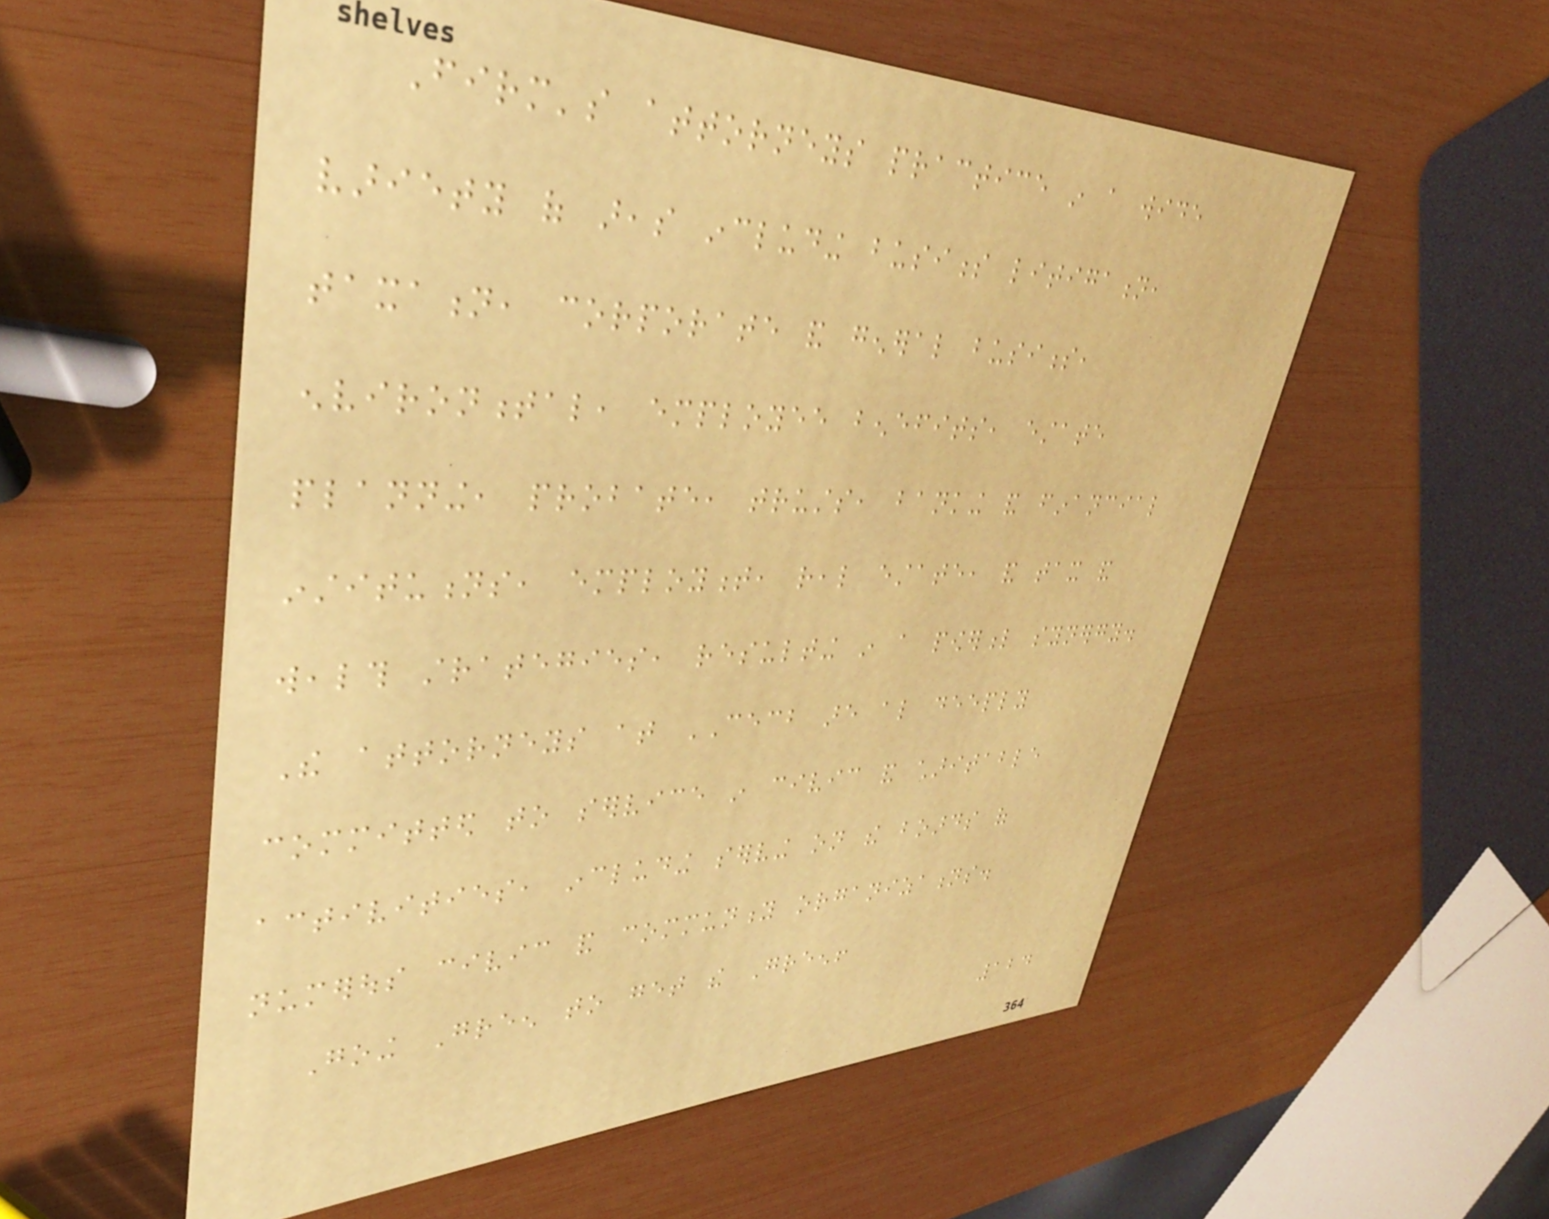Firm's attorneys practice in a wide
variety of areas including business litigation,
taxation, corporate and general business,
environmental, employee benefits, estate
planning, probate, trusts, banking and financial
institutions, employment, real estate, and tax and
wealth strategies, resulting in a powerful synergy.
The attorneys at CECB are also deeply
committed to service in civic and charitable
activities, including serving on the boards of
numerous civic and community organizations.
Going Green to get the Green!
124
